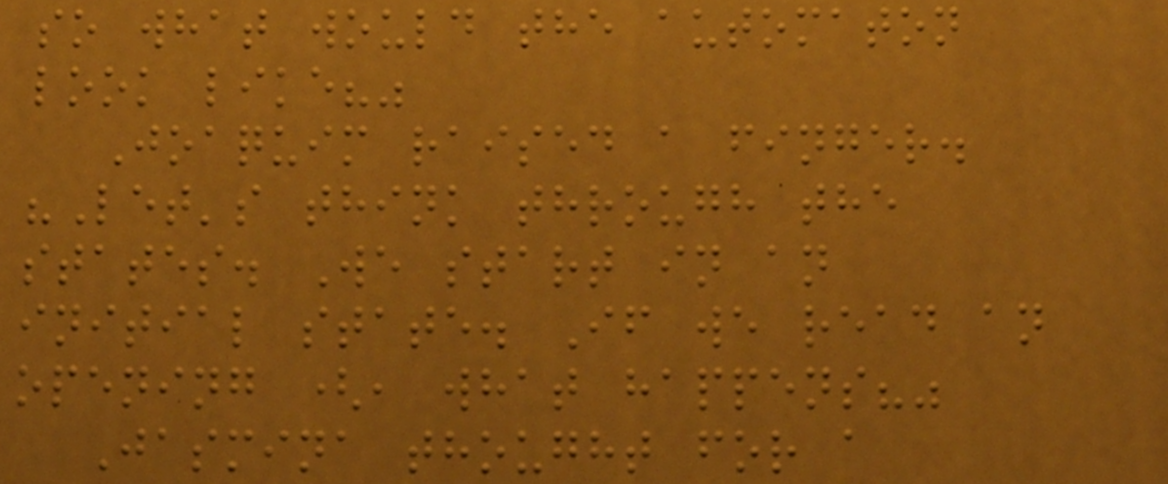so what would the automaton
look like?"
Joaquim raised a finger.
"Let's think through the
states. We start in an
initial state. If we read an
opening (, what happens?"
Jasmina thought for a
